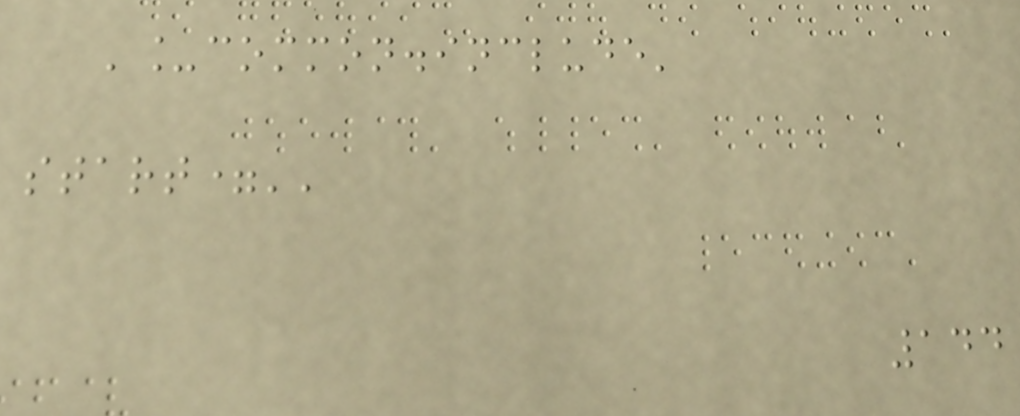'_common.include'
start=''
144
